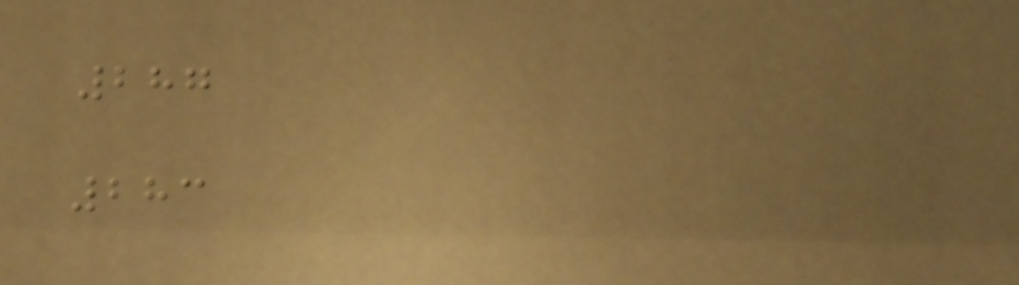287
283
